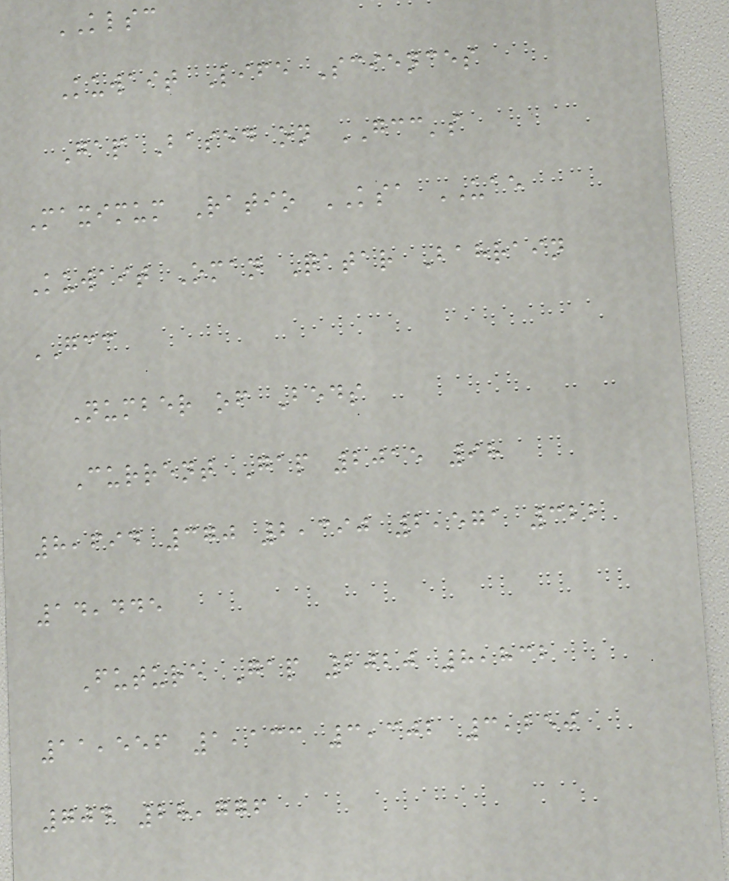KLSC
Kuwait Life Sciences
Gap Based on GCC's
Maximum Ratio KSA UAE
Kuwait Oman Qatar Bahrain
GCC
Number of Beds
Current Gap 2015 98
8,694 370 2,390 2,571 322
14,445
Future Gap 2020 8,832
11,556 1,133 3,302 3,250
704 28,776
